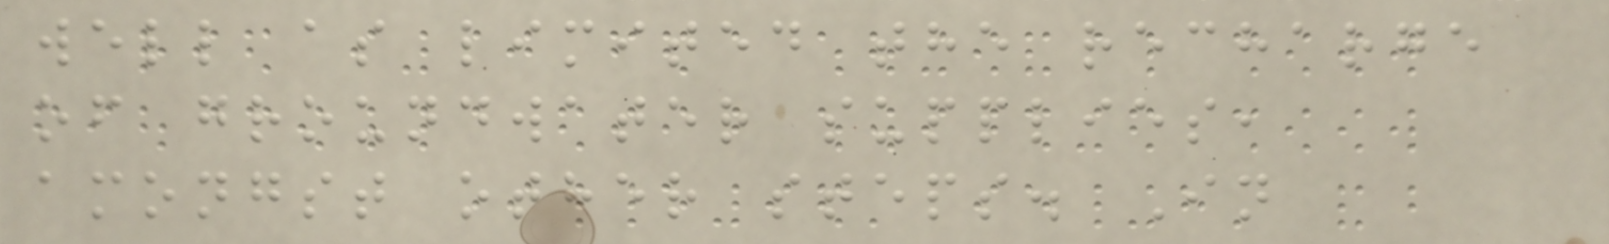well as limited the recharge
of groundwater supplies,
amongst other steps. In
